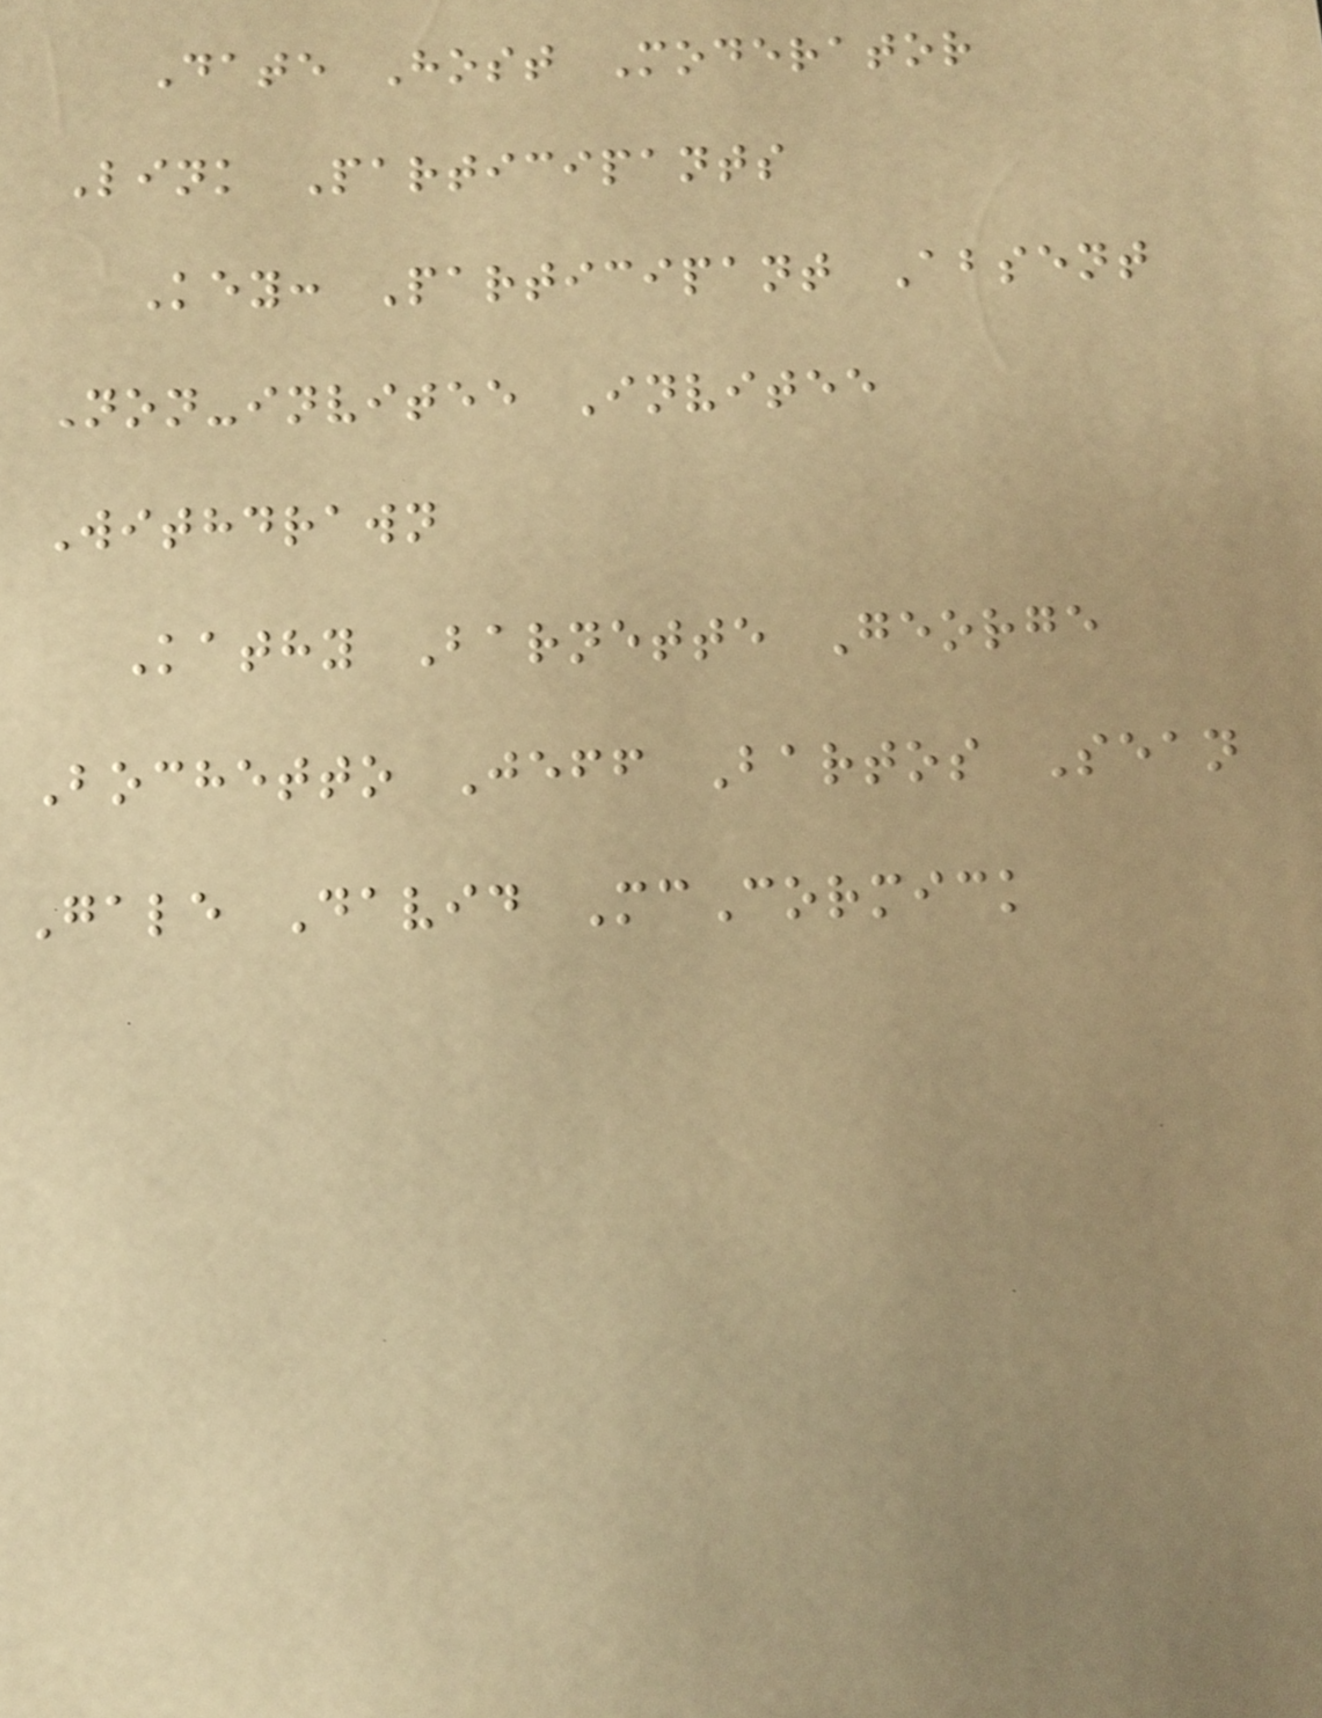Date Host Moderator
Link Participants
Key: Participant Absent
Non-invitee Invitee
Withdrawn
Kathy Barnette George
Bochetto Jeff Bartos Sean
Gale David McCormick
